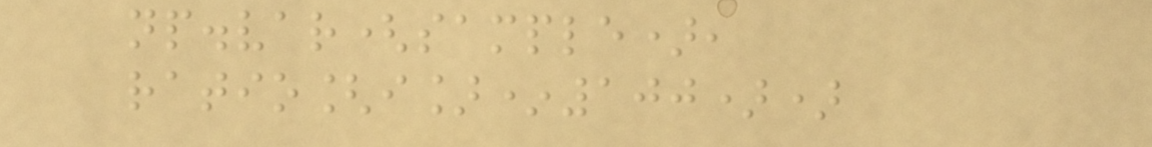np.var(sample),
ratio[i]*100))
